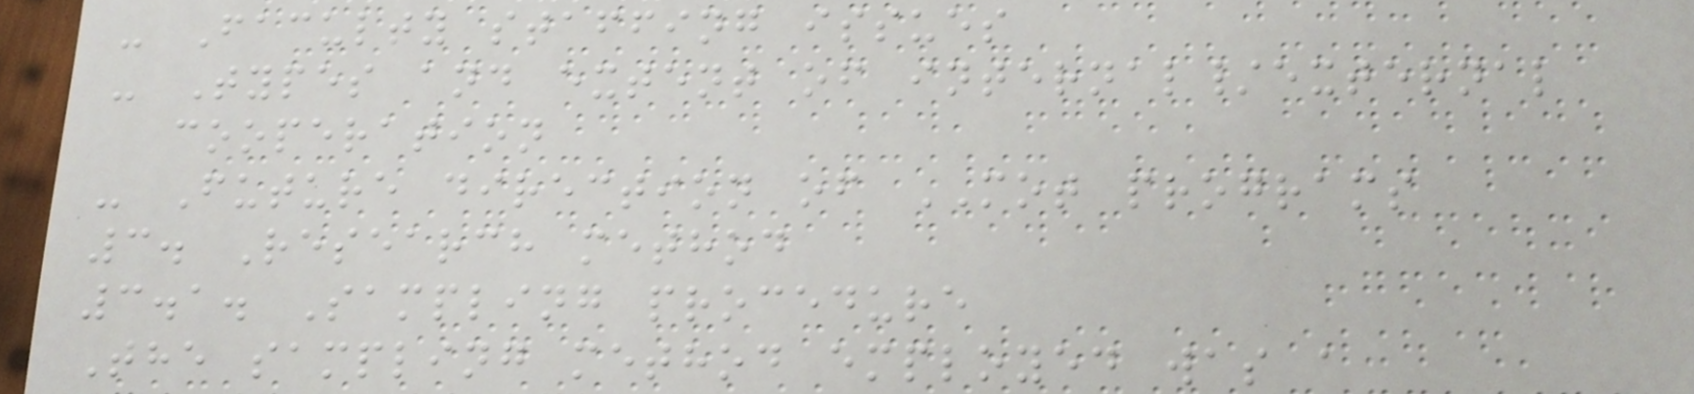- Faculty staffing issues
- Types and extent of internal/external
cooperation
- Future direction of MOT programs
3. Research method
3.1. Sampling procedure
The sampling method employed was a
